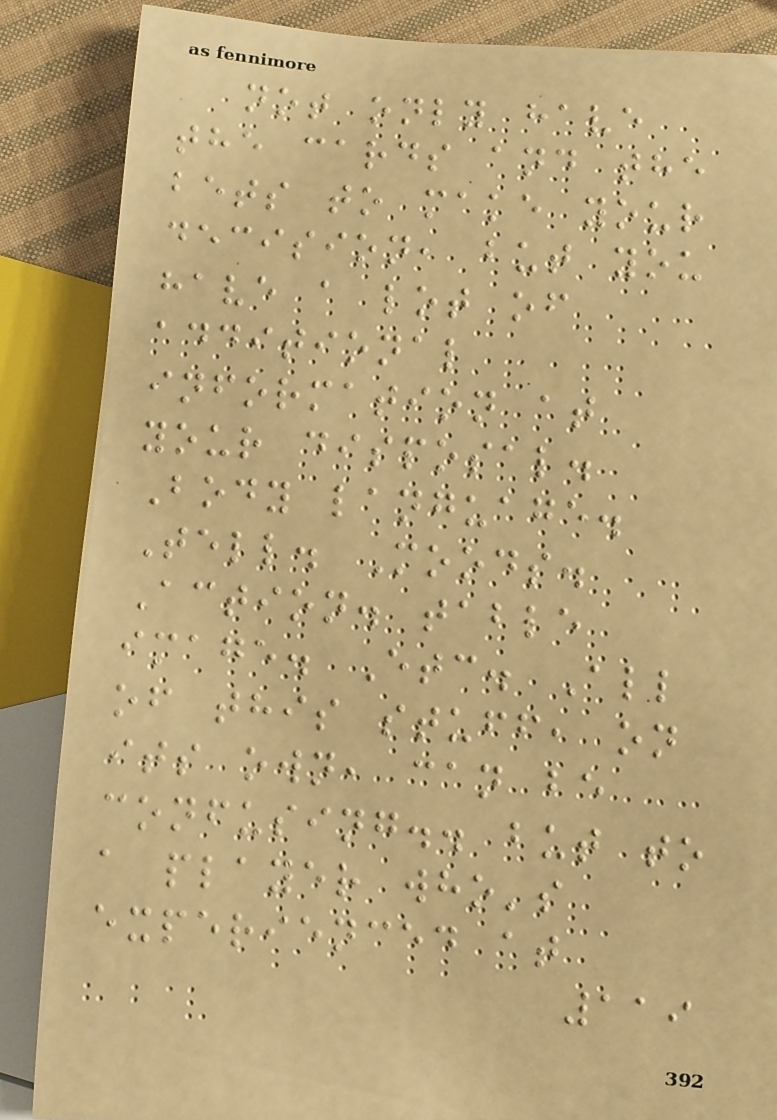not only have
the cards and the
bets to make your
decision, but you
have a lot of
additional
information at
your disposal.
Body language.
Tell. Moods.
Action. table
image. Etc. All
of this stuff, on
its own, can be
confusing.. but to
a player who's
experienced at
119
